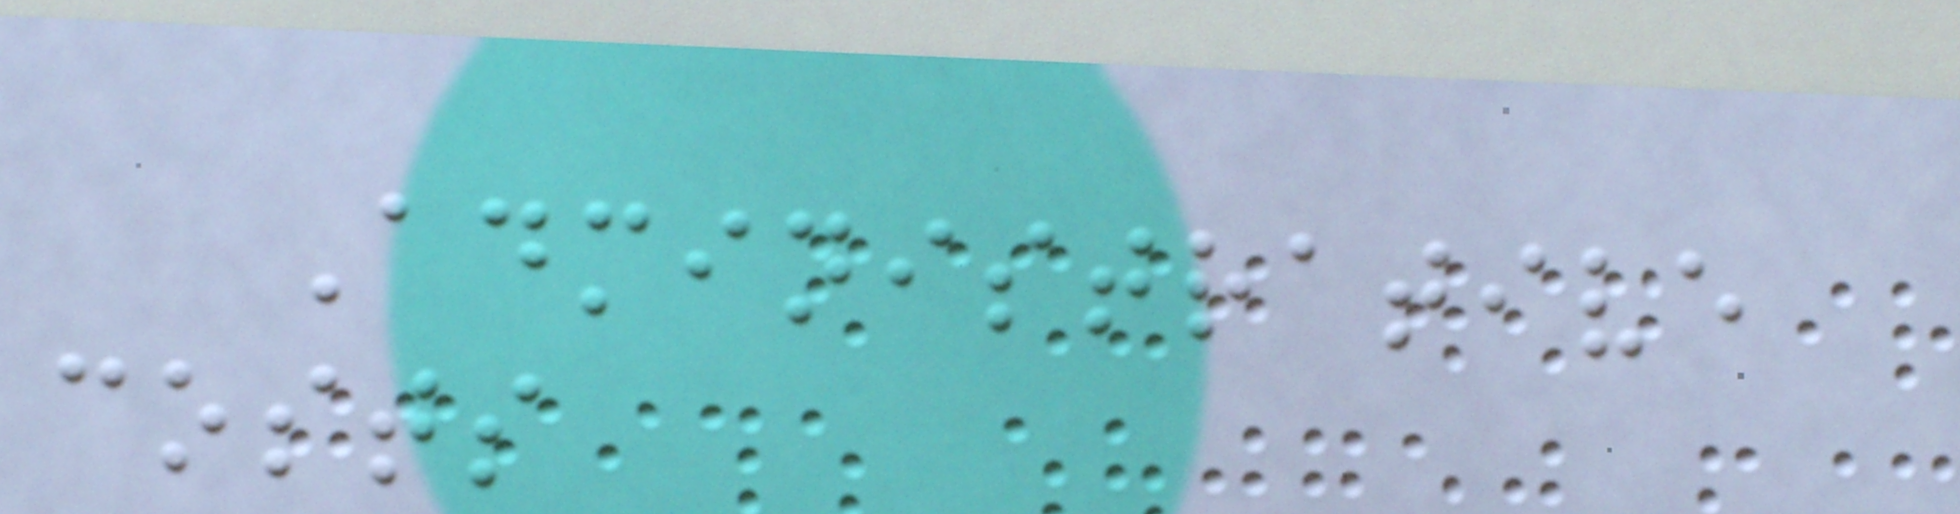Administrative
costs
